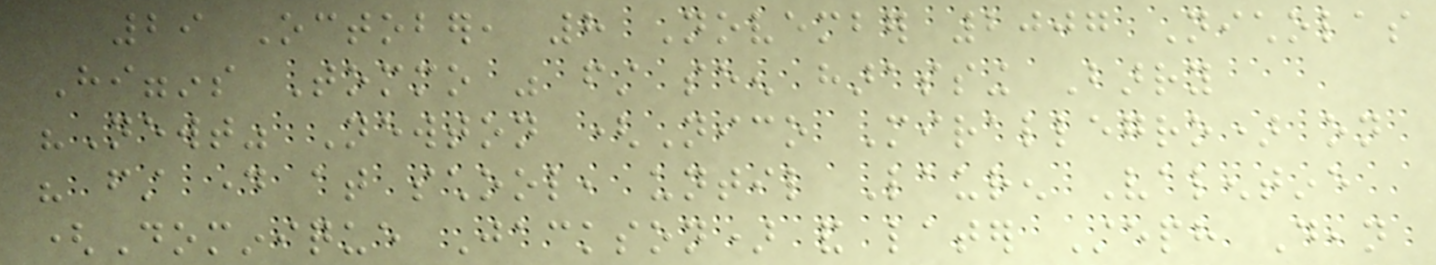29 October, 8 November 2007 Nicholas
Higgins Tommo was first seen harassing Barry
"Newt" Newton (Nico Mirallegro) on
his first day at school, until Lauren Valentine
(Dominique Jackson) and later Steph Dean
